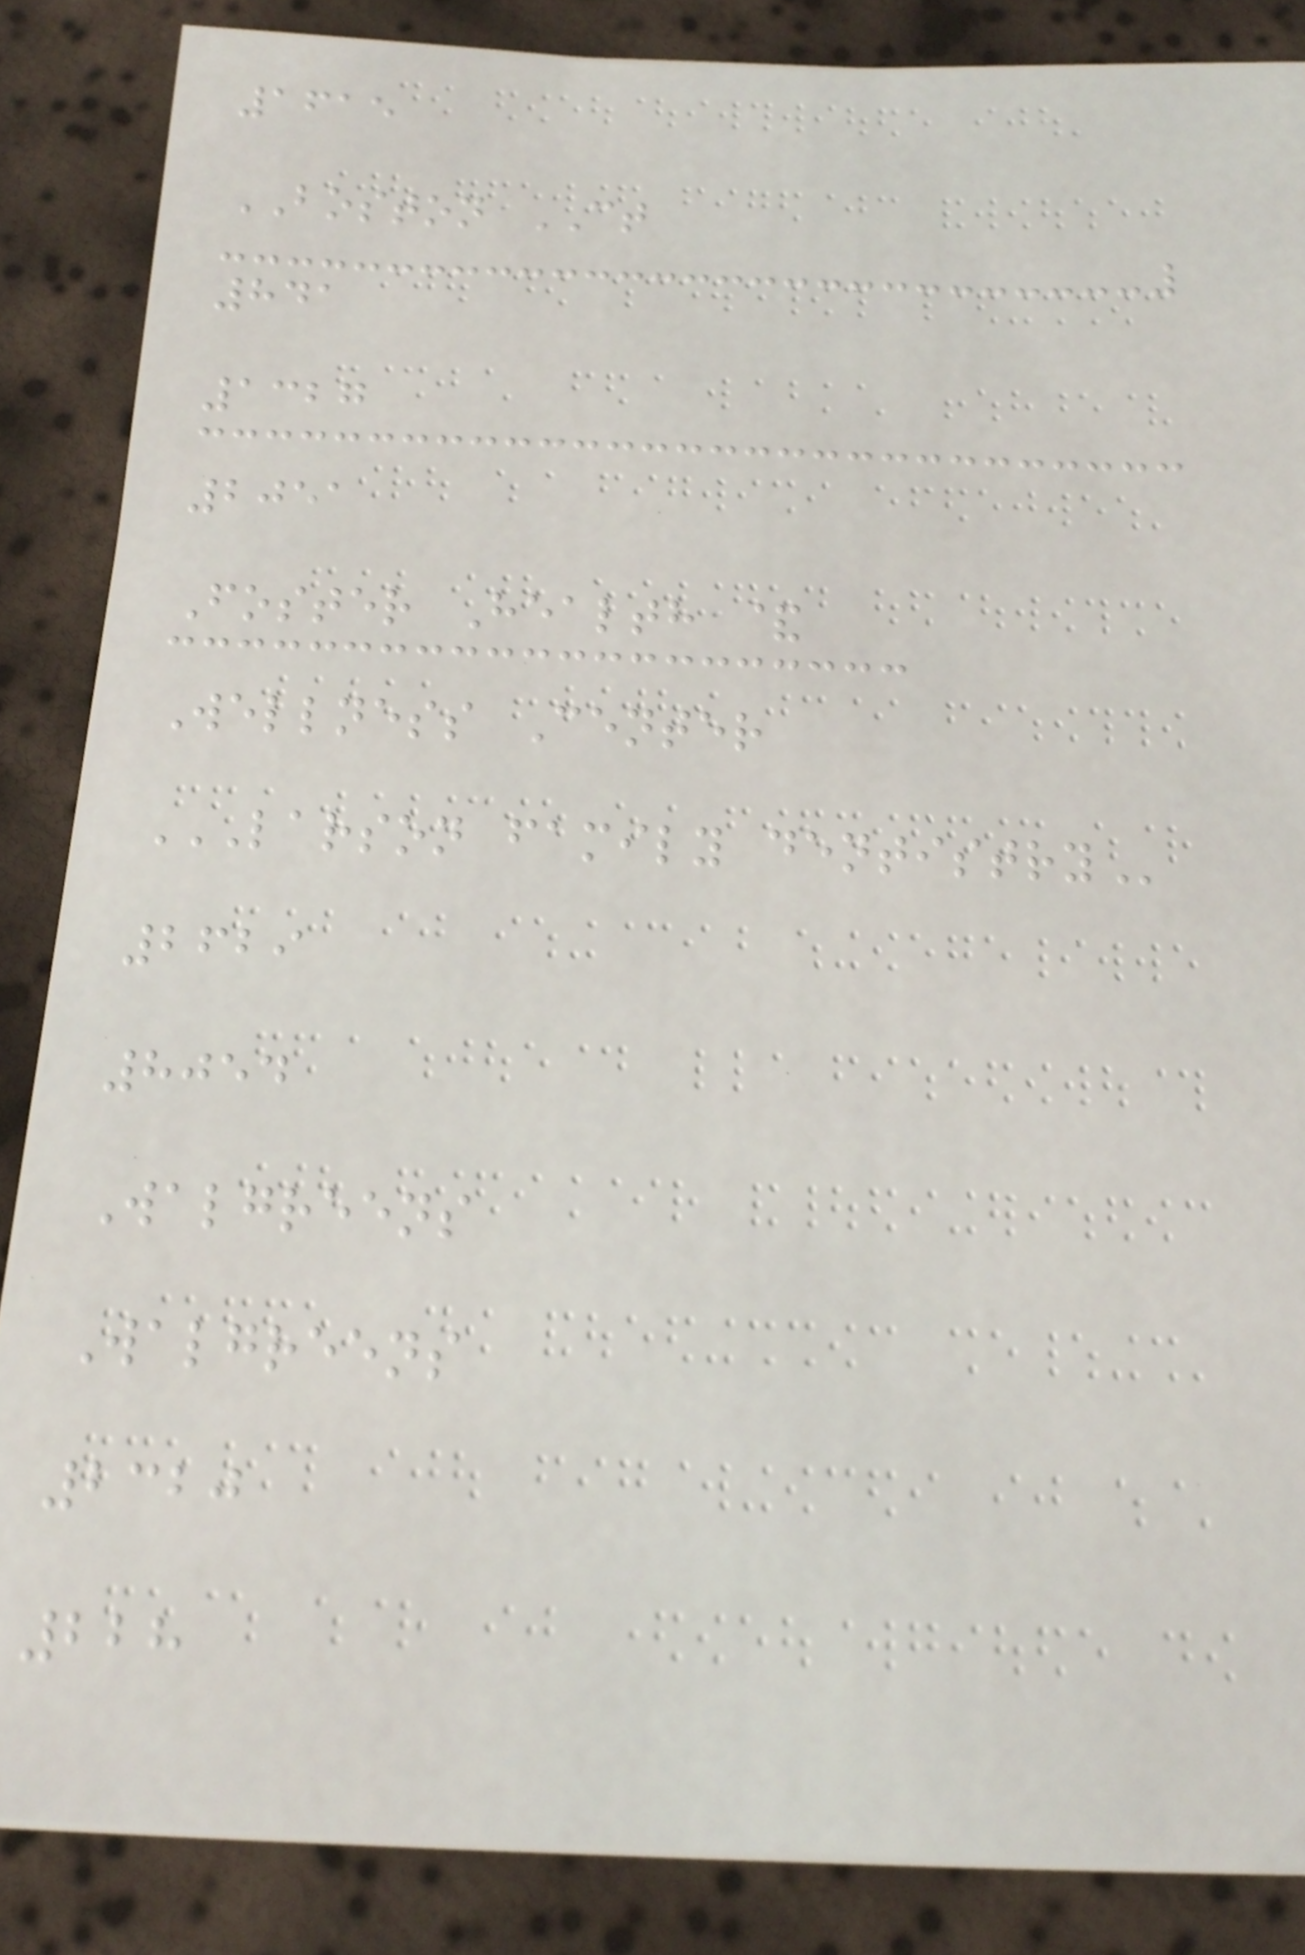1615
BOSTON CT
841
1327
2051
Foster Health &
Wellness Center
LARSON FAMILY DENTISTRY
2629
8054
Walgreens
Walgreens
2320
228
